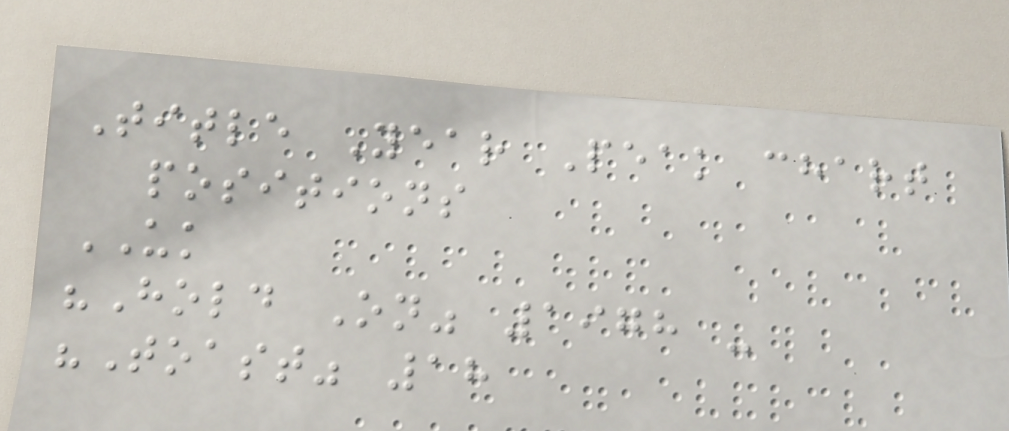Title Year Peak chart
positions
UK
"Hold On" 1978 -
"Toast" 18
